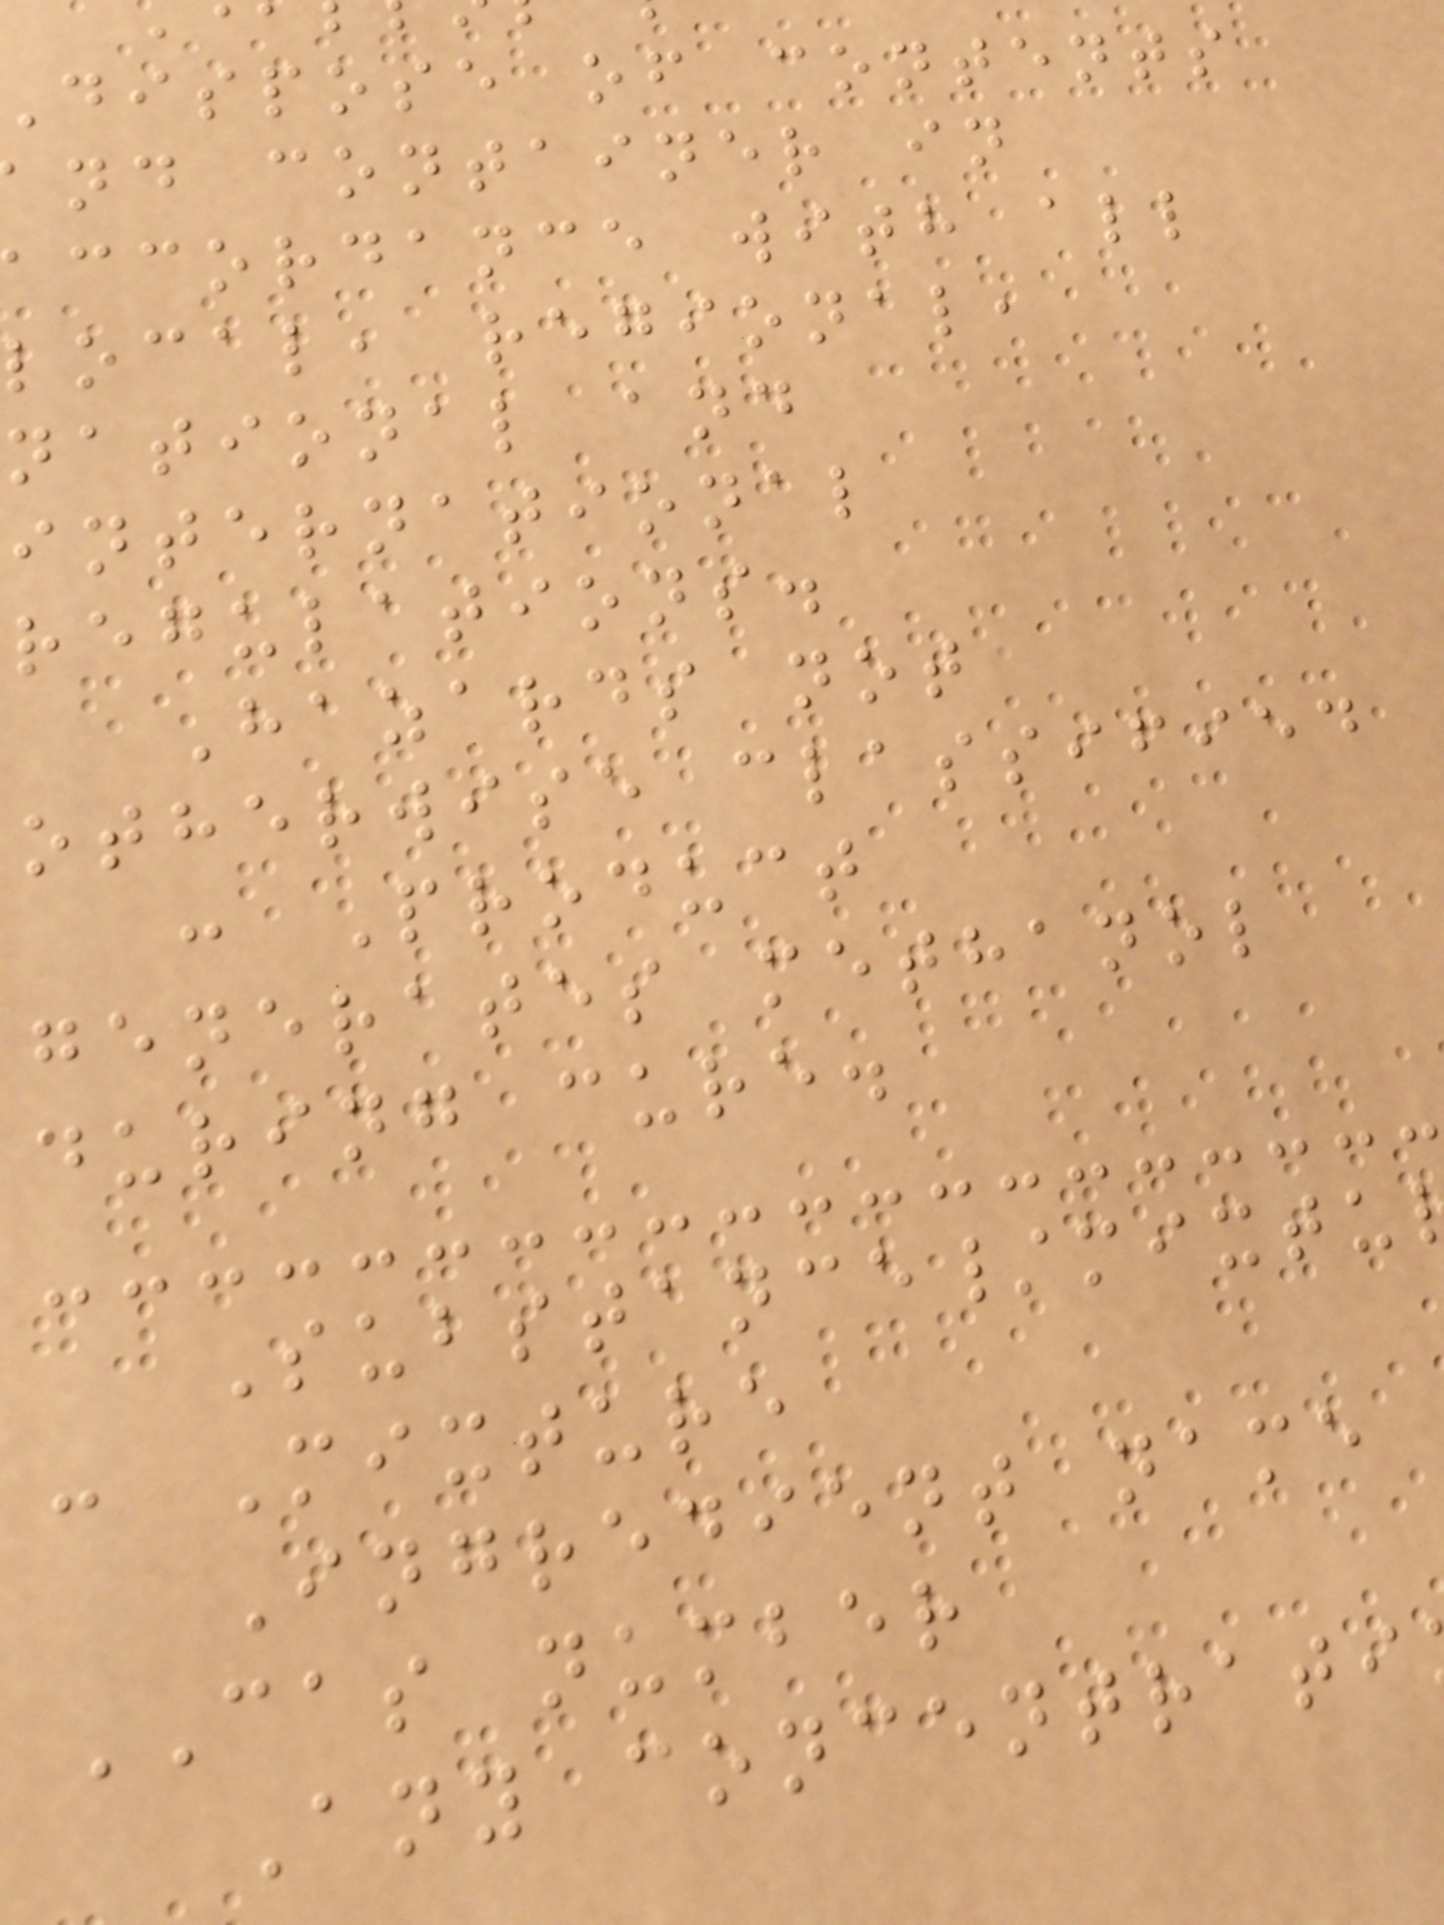dispose of contents
nd container in
accordance with all
local, regional,
national and
international
regulations.
Hazards not
otherwise classified
: Product
generates methanol
during cure.
Substance/mixtu
: Mixture
Ingredient name
CAS number
Any concentrati
